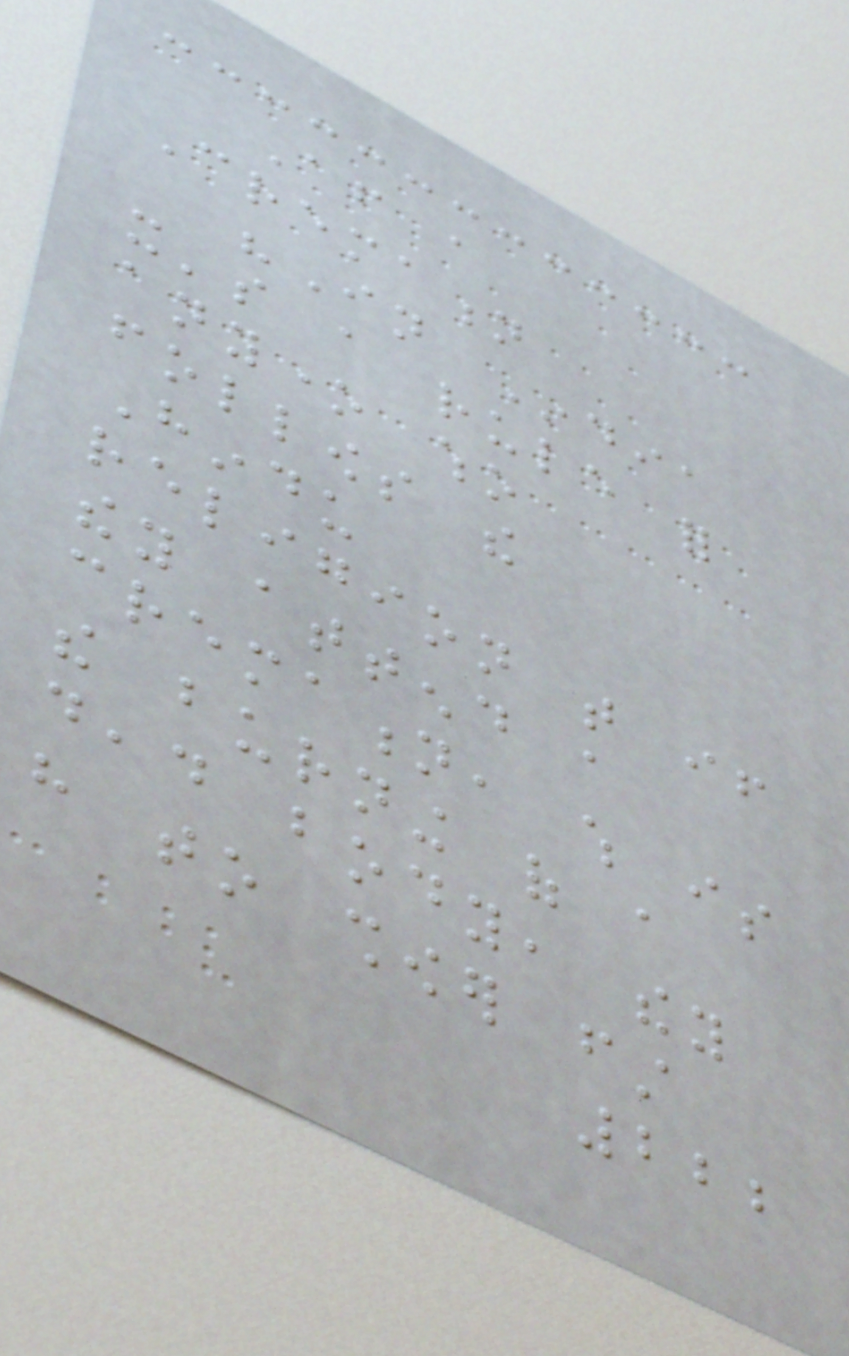After a
Cremation
"In India
it's a rule for
anyone who
follows the
Hindu
religion that if
they attend a
cremation, which is
the burning of a
dead body, they
have to shower first
222
